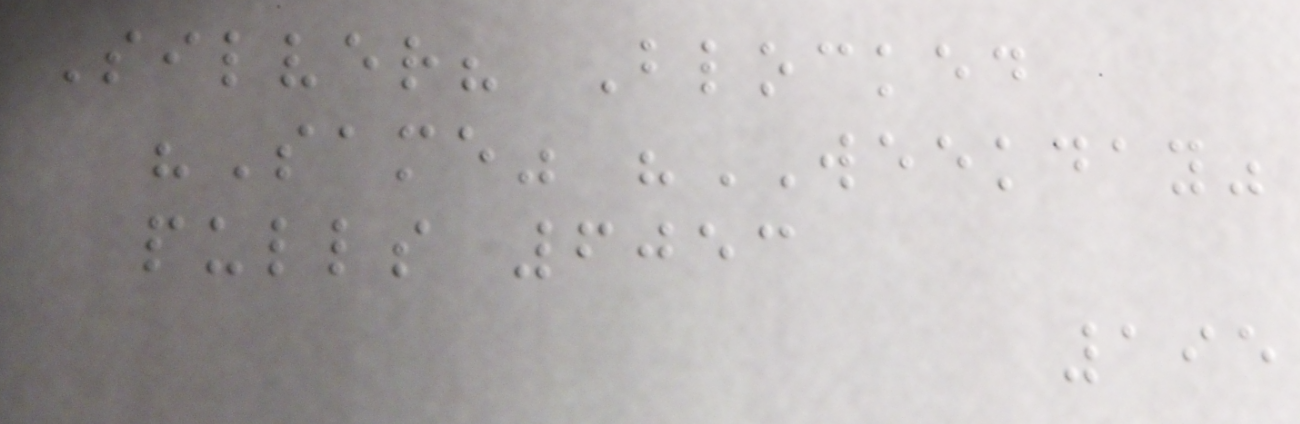Silver? Blocked
"Same" "WEEKDAY"
pulls 6053
195
